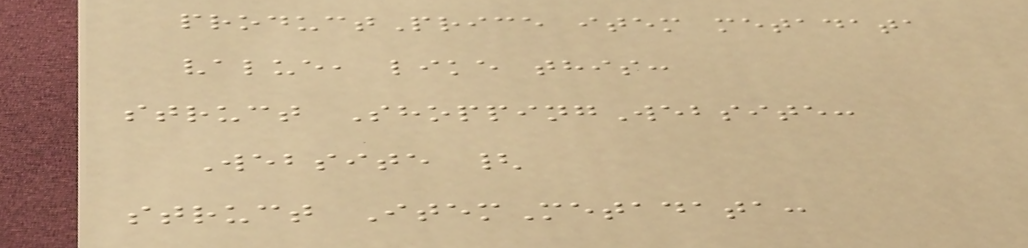productPrice item metadata
value, like this:
struct ShoppingWebsite:
Website {
struct ItemMetadata:
